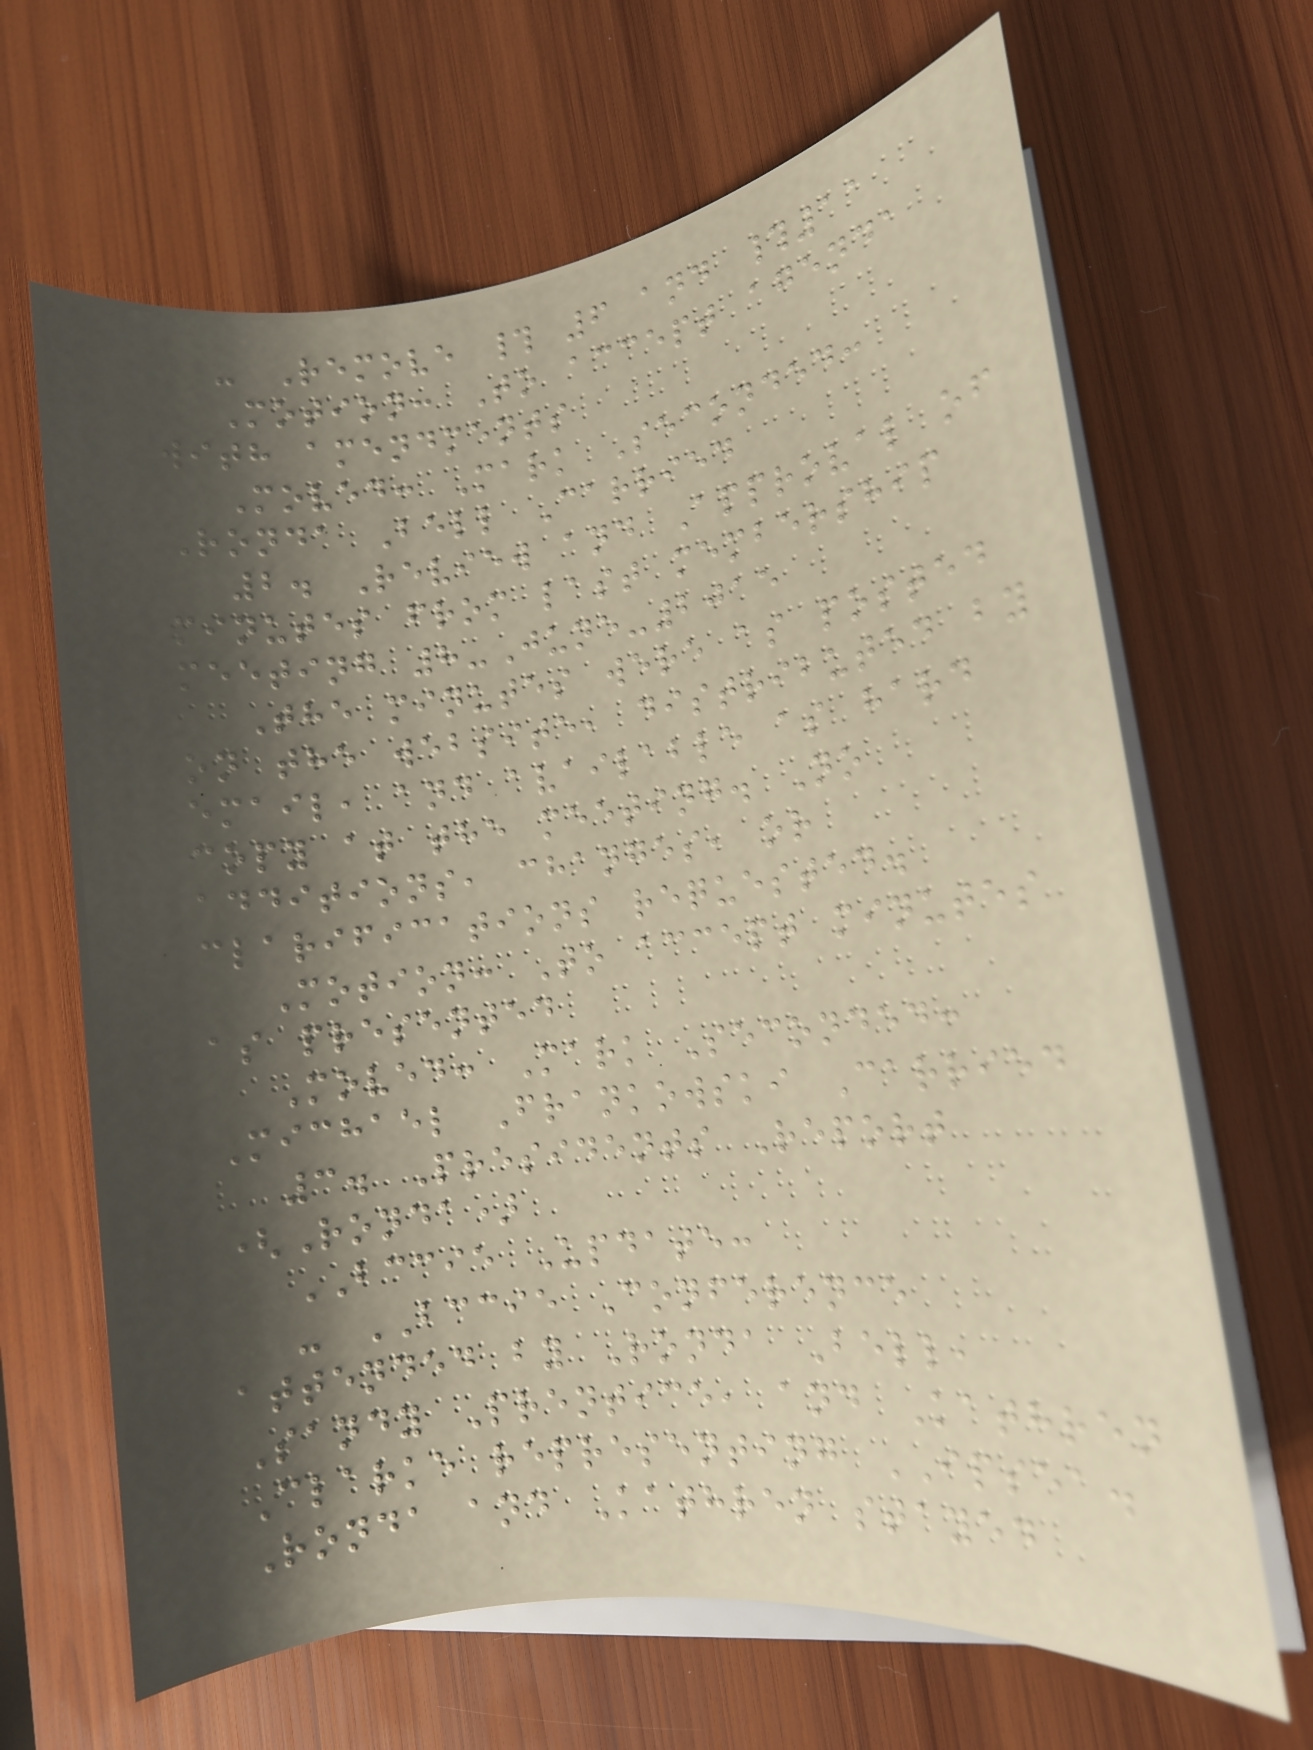- Remove # 6 and #11
Motion: To accept agenda
with amendments
Moved: Mark Seconded:
Ronda Bell Carried
2. Review and Approval of
minutes from last membership
meeting 8-June-2015
The minutes were as posted
on the website, distributed by
email, and available as hard
copy at the meeting. No
additions, changes, or
clarifications requested.
Motion: To accept minutes
as presented
Moved: Mark Seconded:
Michael Frankowski Carried
3. Presidents Report
(Ronda)
BCCIE Update:
- BCCIE Conference
attended by Ronda Bell,
Sandy Prentice, and Kathren
Clarke representing IPSEA.
Ronda and Kathren stayed
